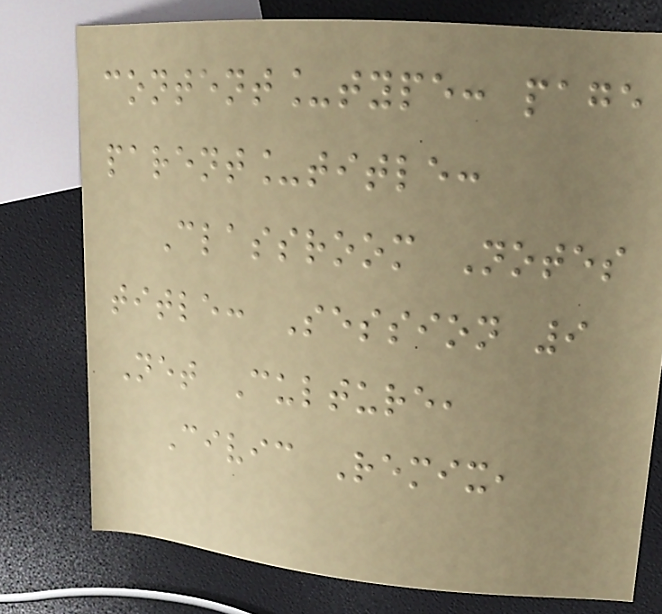content_type: page
parent_title:
Classroom Notes
title: Session 9
Net Culture,
Civic Remix,
